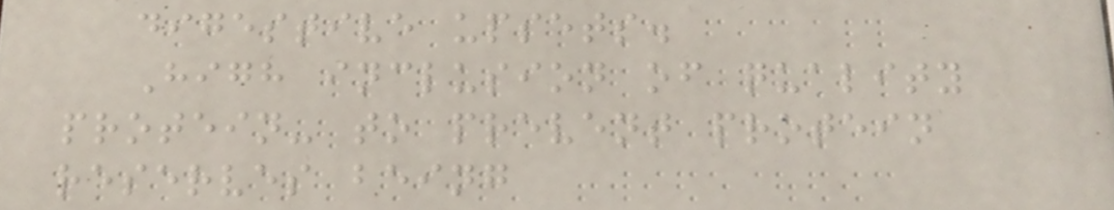digestive upsets.
High inclusion of quality
protein- to prevent protein
reserves being
